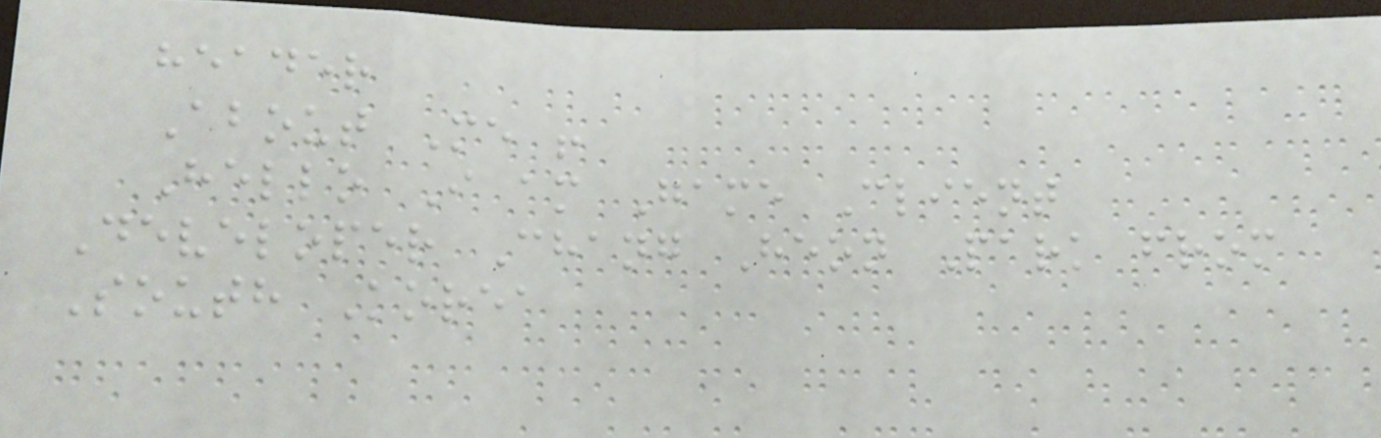header
About Me !
Hello I am Game Client
Developer Chang Heon Park from
South Korea
